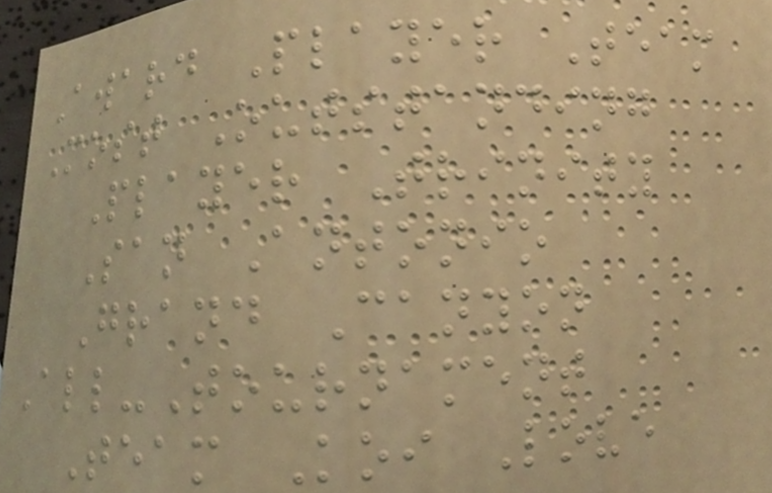Award Player Team
Most Outstanding
Player Trinity
San Antonio
Grand Canyon
All-Tournament
Team Koi Love
